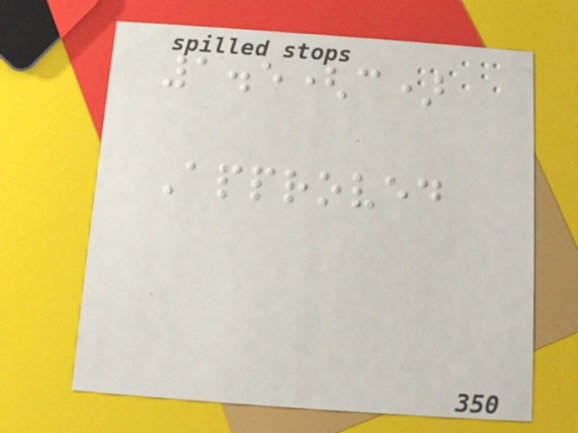1.5(c)
Approved
